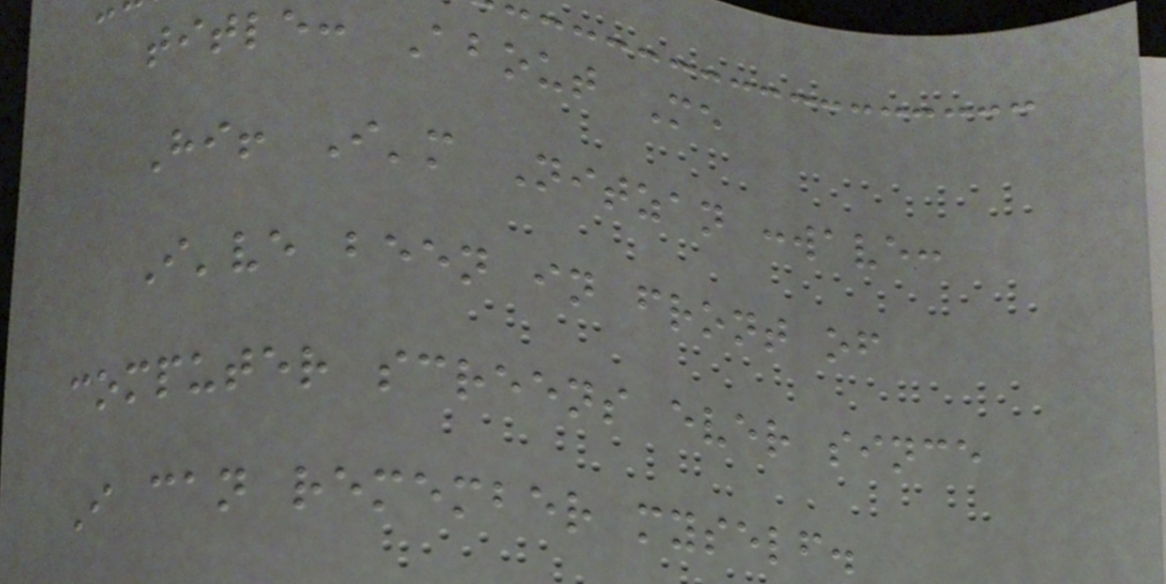title: About Me
Hi! I'm Nitzan :wave:
I've been in front of
computer screens ever since
I can remember myself.
